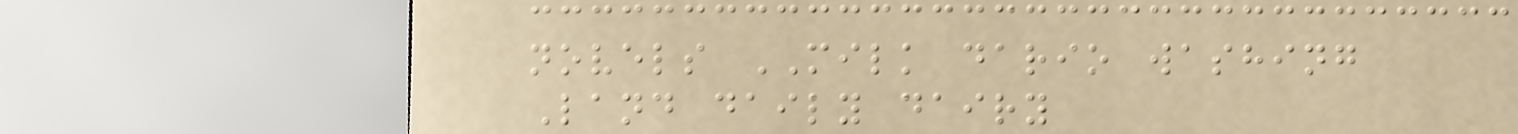novels MILK dario washing
Land daily dairy
